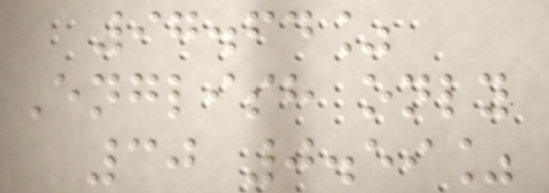97.64%
English only
30 0.59%
